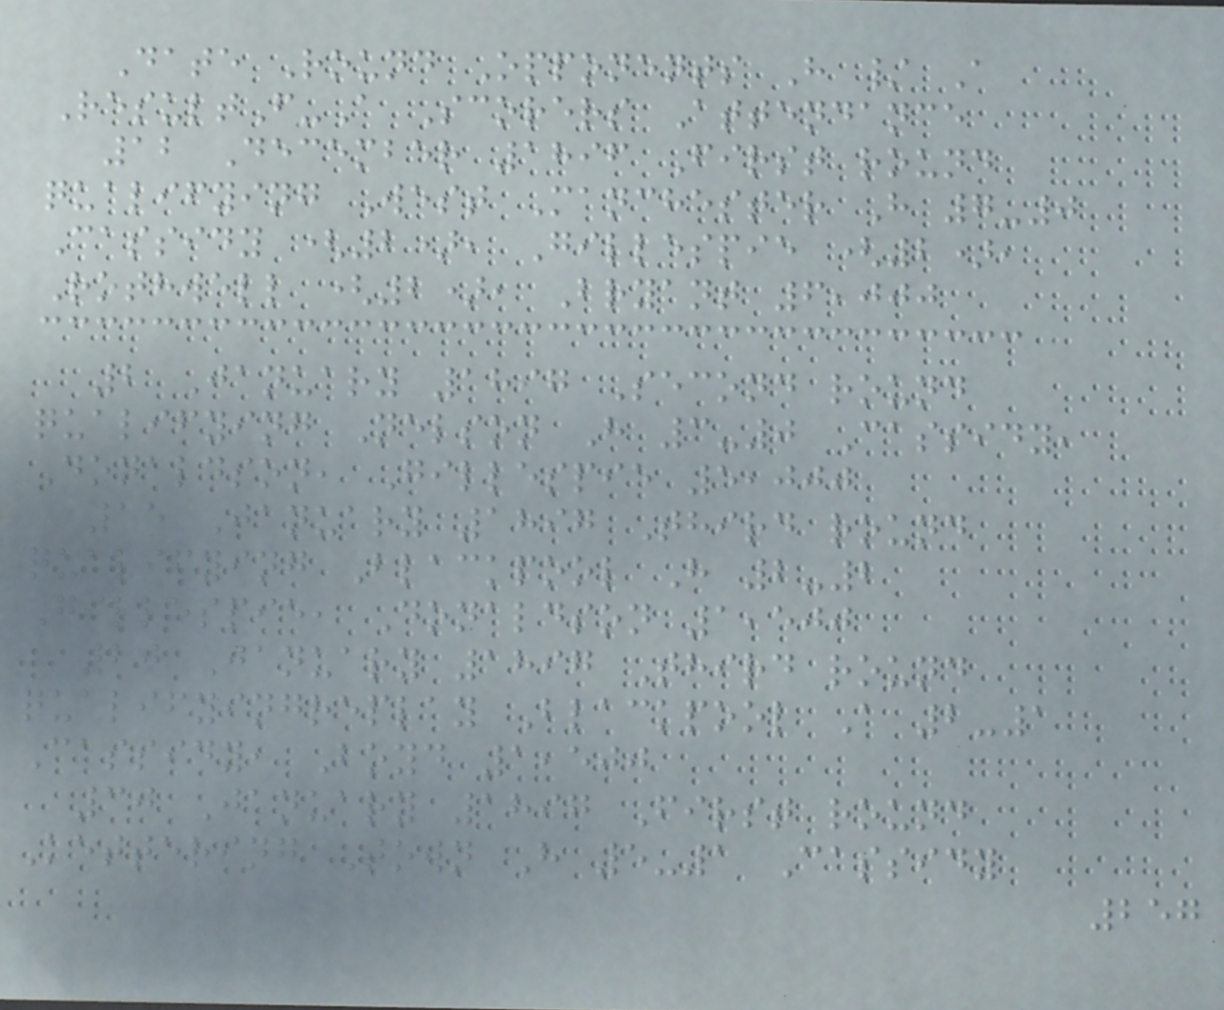Date Round Opponents H / A
ResultF-A Scorers Attendance
12 December 1896 First round
qualifying West Manchester H 7-0
Cassidy (2), Gillespie (2),
Rothwell (2), Bryant 6,000
2 January 1897 Second round
qualifying Nelson H 3-0 Cassidy,
Donaldson, Gillespie 5,000
15 January 1897 Third round
qualifying Blackpool H 2-2
Gillespie, Donaldson 1,500
20 January 1897 Third round
qualifyingreplay Blackpool A 2-1
Cassidy, Boyd 1,500
30 January 1897 First round
Kettering Town H 5-1 Cassidy
257
